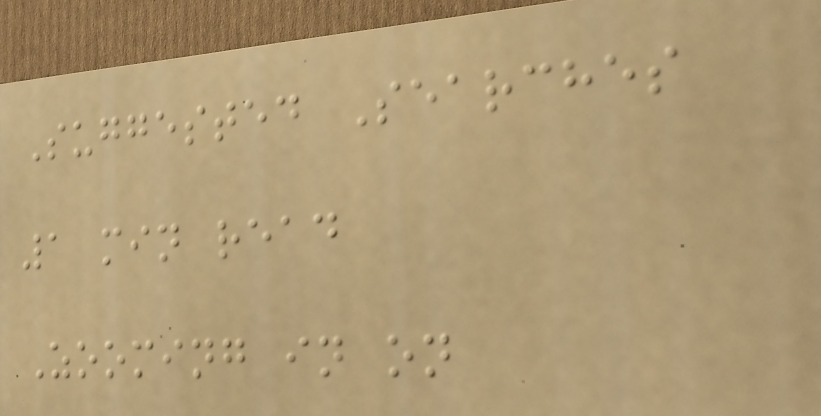Suggested Searches
1 min read
Zooming in on
